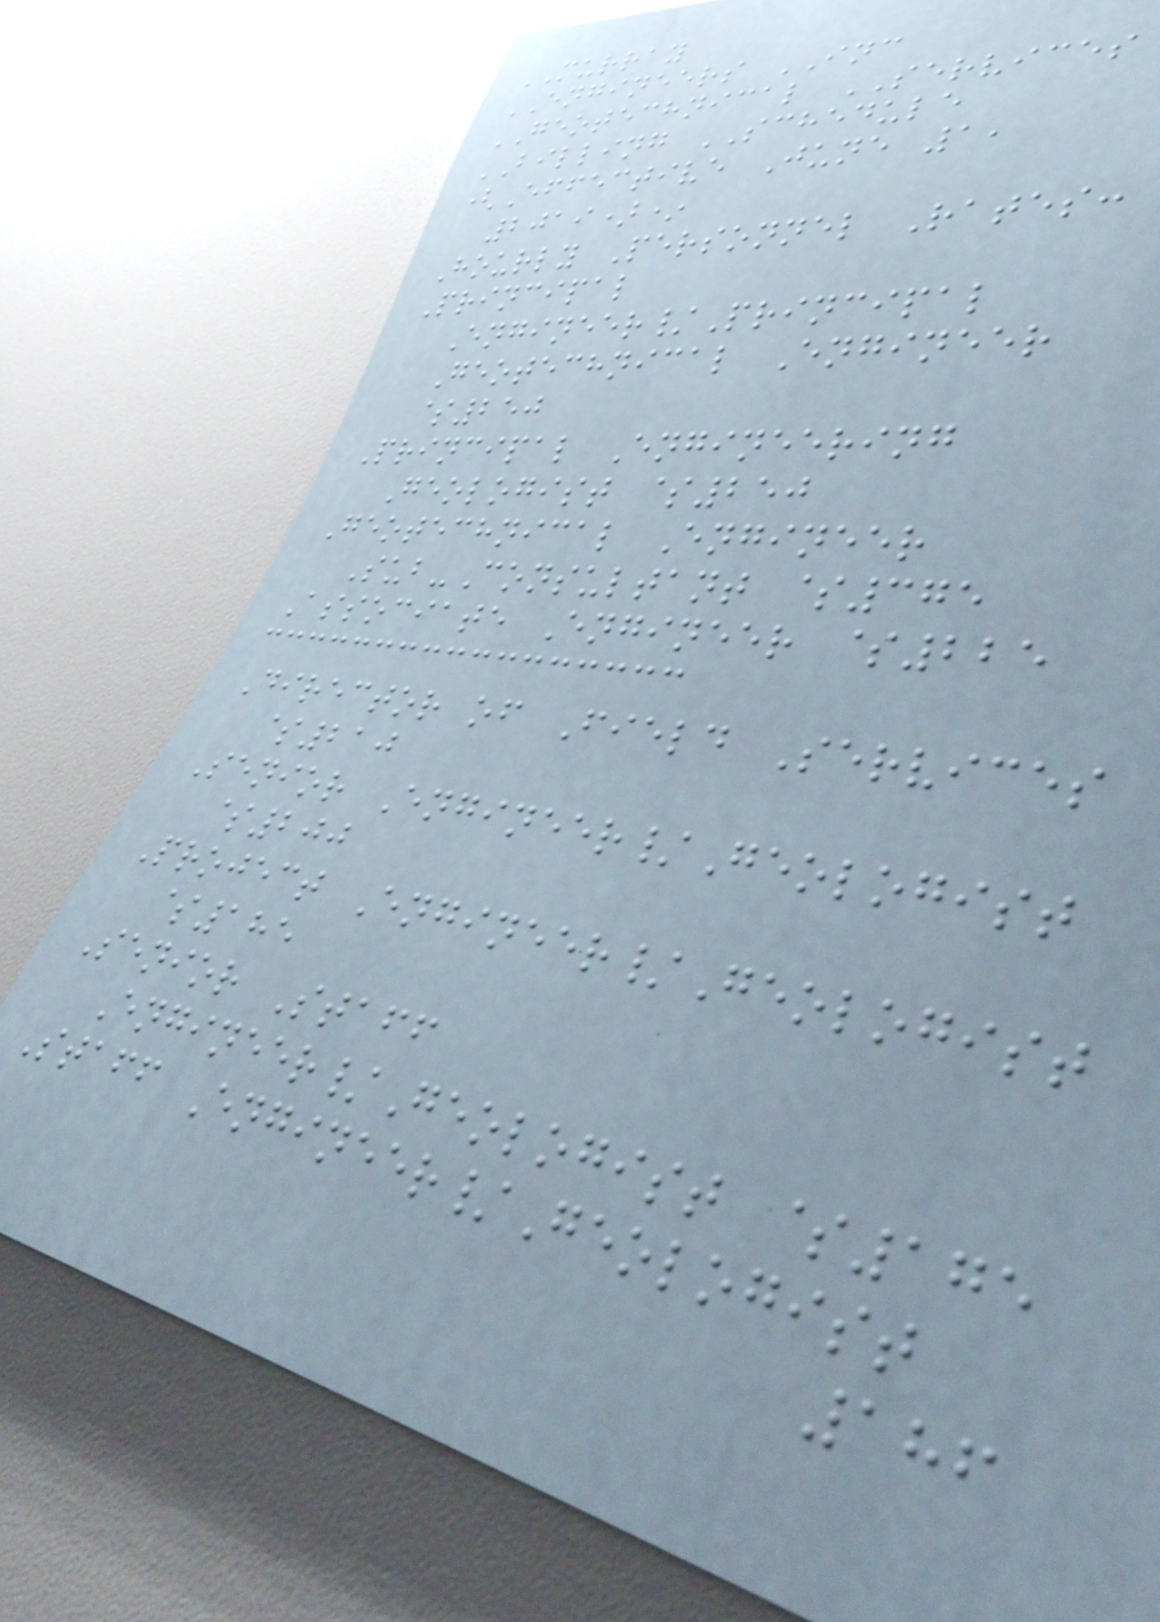MURRAY
ENGINEERS INC
GEOTECHNICAL SERVICES
BILLING SCHEDULE
(Effective June 1,
2019)*
Hourly Personnel Rates:
Principal
Engineer/Principal
Geotechnical Engineer
$250
Principal Engineering
Geologist $250
Geotechnical Engineer
Sub-Consultant $375
Associate Engineer $225
Director of Field Services
$210
Senior Engineer/Geologist
$200
Project Engineer/Geologist
$185
Senior Staff
Engineer/Geologist $175
Staff Engineer/Geologist
186
